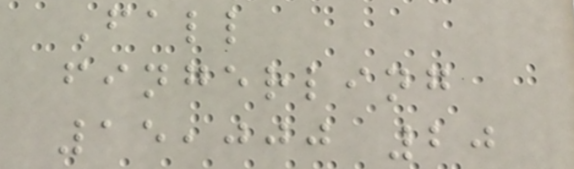Fall
fingerling
15,000 20
